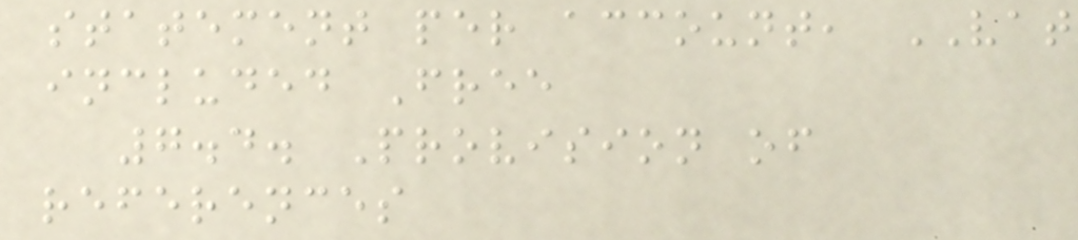statement per account, VAT
included Free
7.4. Provision of
references
